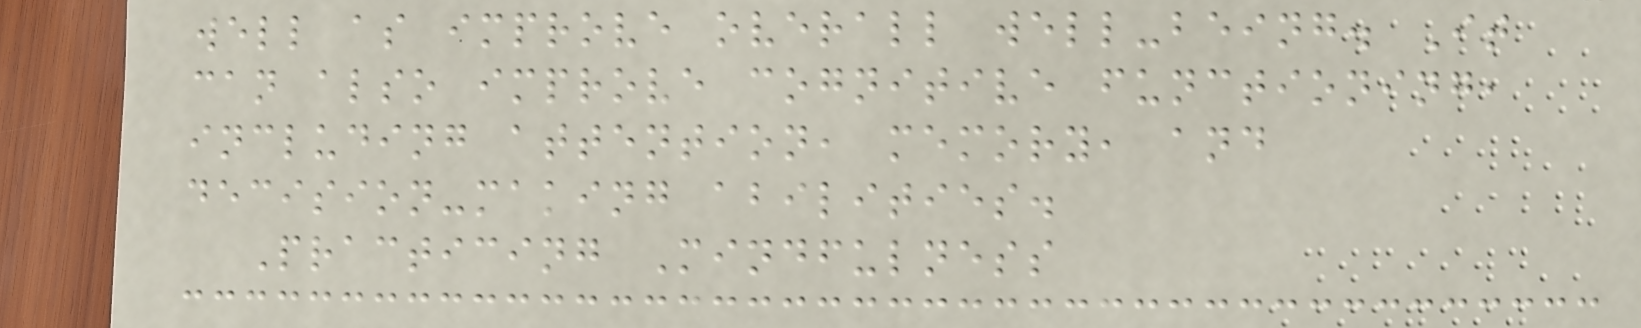well as improve overall well-being. It
can also improve cognitive functioning,
including attention, memory, and
decision-making abilities.
Practicing Mindfulness
